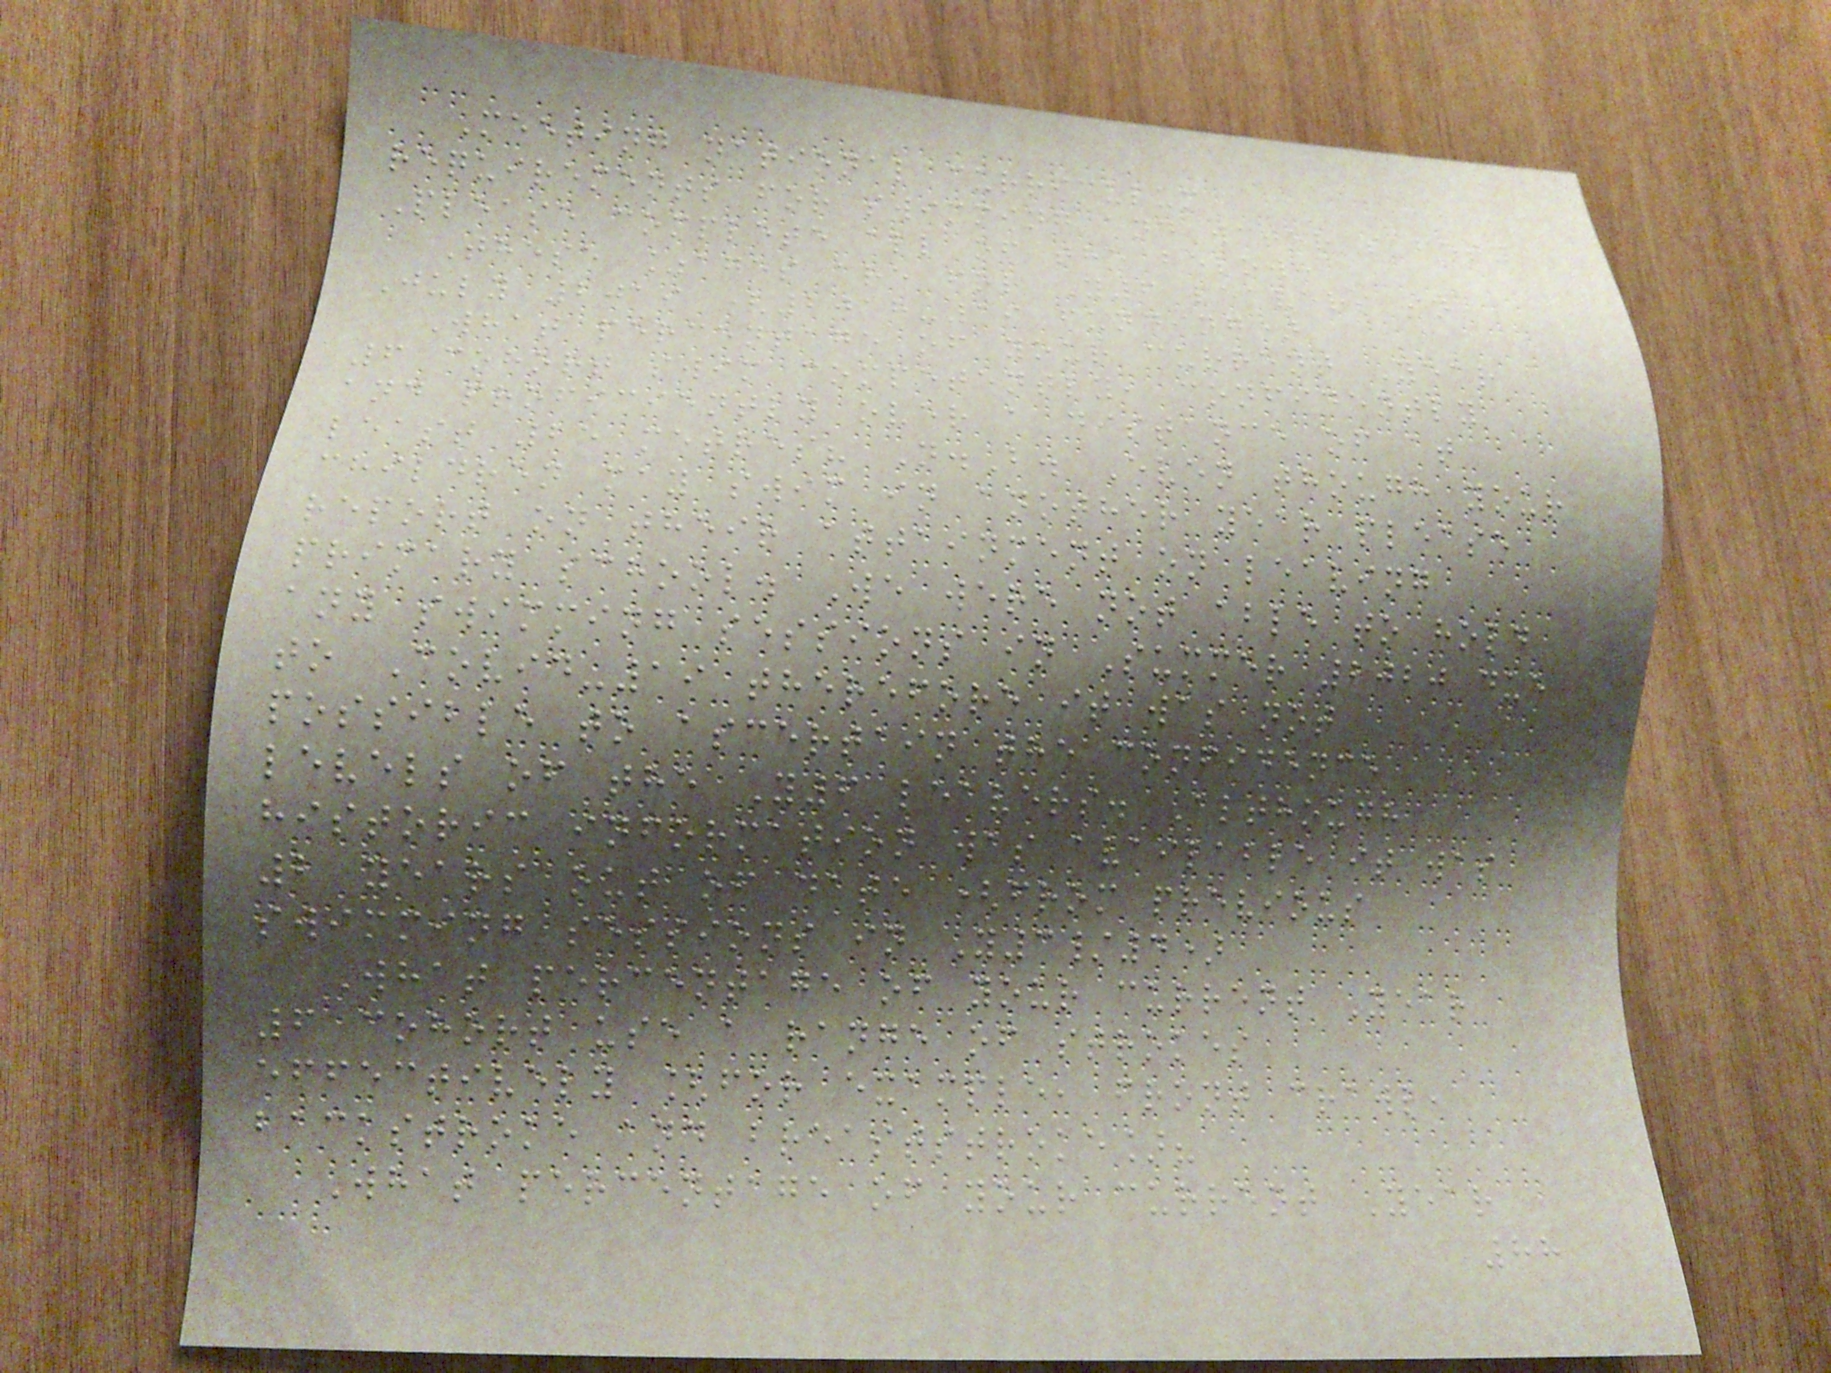Meeting national curriculum
requirements for swimming and water safety
Please complete all of the below:
These %ages are for Y6 leavers in
July 2019 (2018-19 funding)
What percentage of your current Year
6 cohort swim competently, confidently
and proficiently over a distance of at
least 25 metres? N.B. Even though your
children may swim in another year please
report on their attainment on leaving
primary school. We were not able to hold
any swimming sessions in Summer 2020 due
to Covid-19 therefore it was not
possible to ascertain the confidence
levels of the Y6 leavers. Although
historic information was available it was
2 years out of date (from previous
swimming sessions in Y3/4)
What percentage of your current Year
6 cohort use a range of strokes
effectively [for example, front crawl,
backstroke and breaststroke]?
What percentage of your current Year
88
